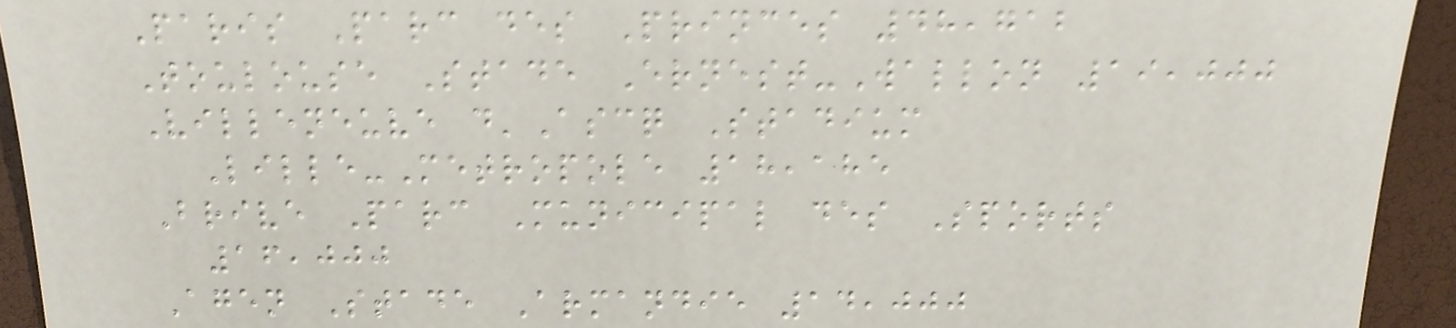Paris Parc des Princes 48,712
Toulouse Stade Ernest-Wallon 19,000
Villeneuve d'Ascq Stadium
Lille-Metropole 18,185
Brive Parc Municipal des Sports
16,000
Agen Stade Armandie 14,000
